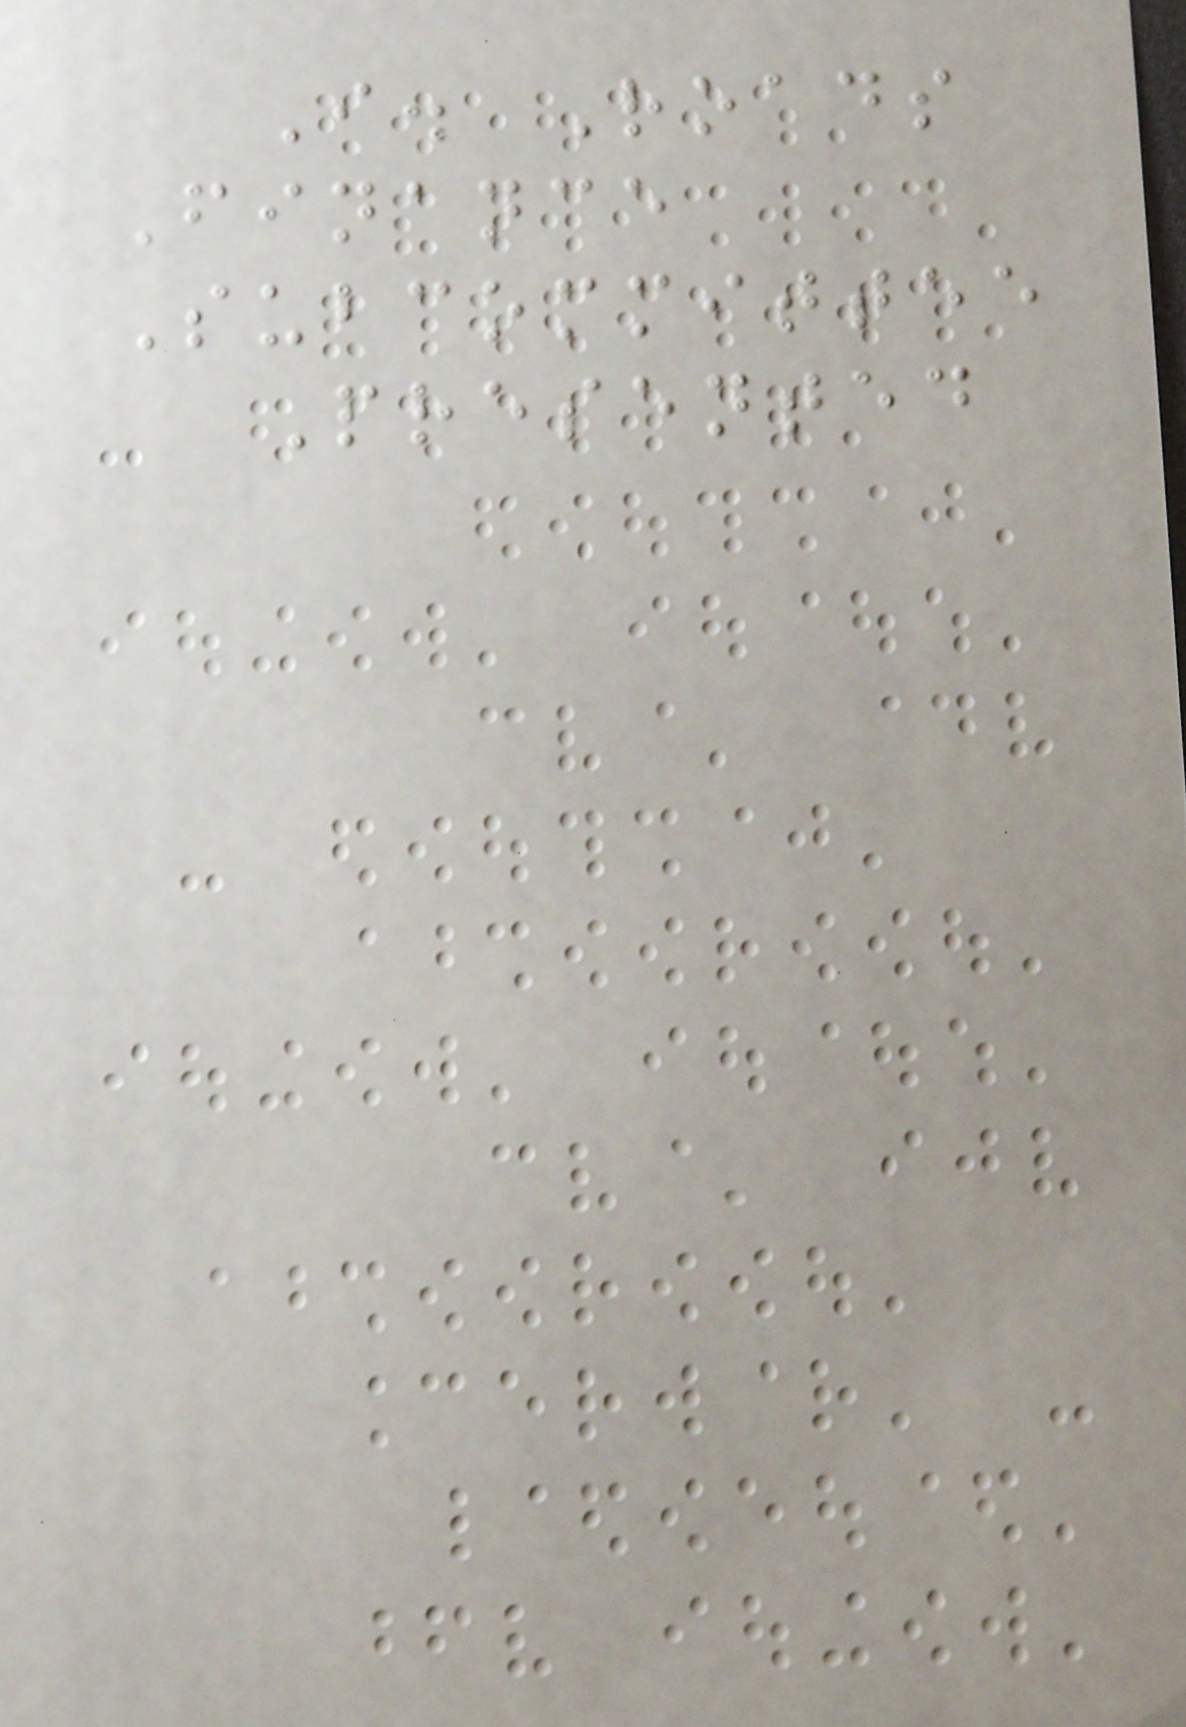I. Roads
Finance
Subcommittee
Presented
